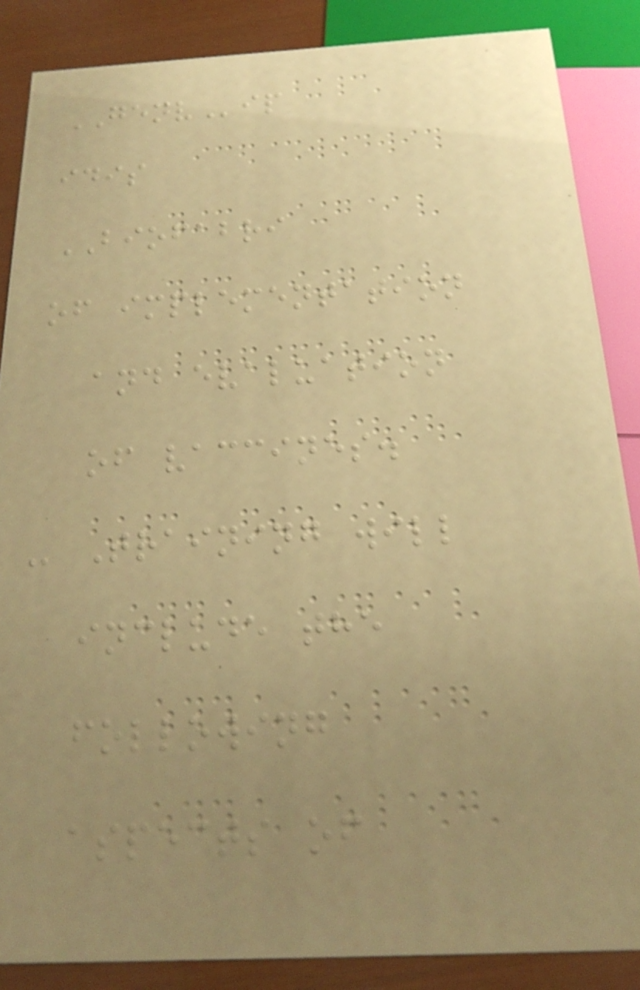GENVip
idis
BIOFABRI
of implementation
and evaluation
of vaccines.
- Training will
include the
following
aspects of
